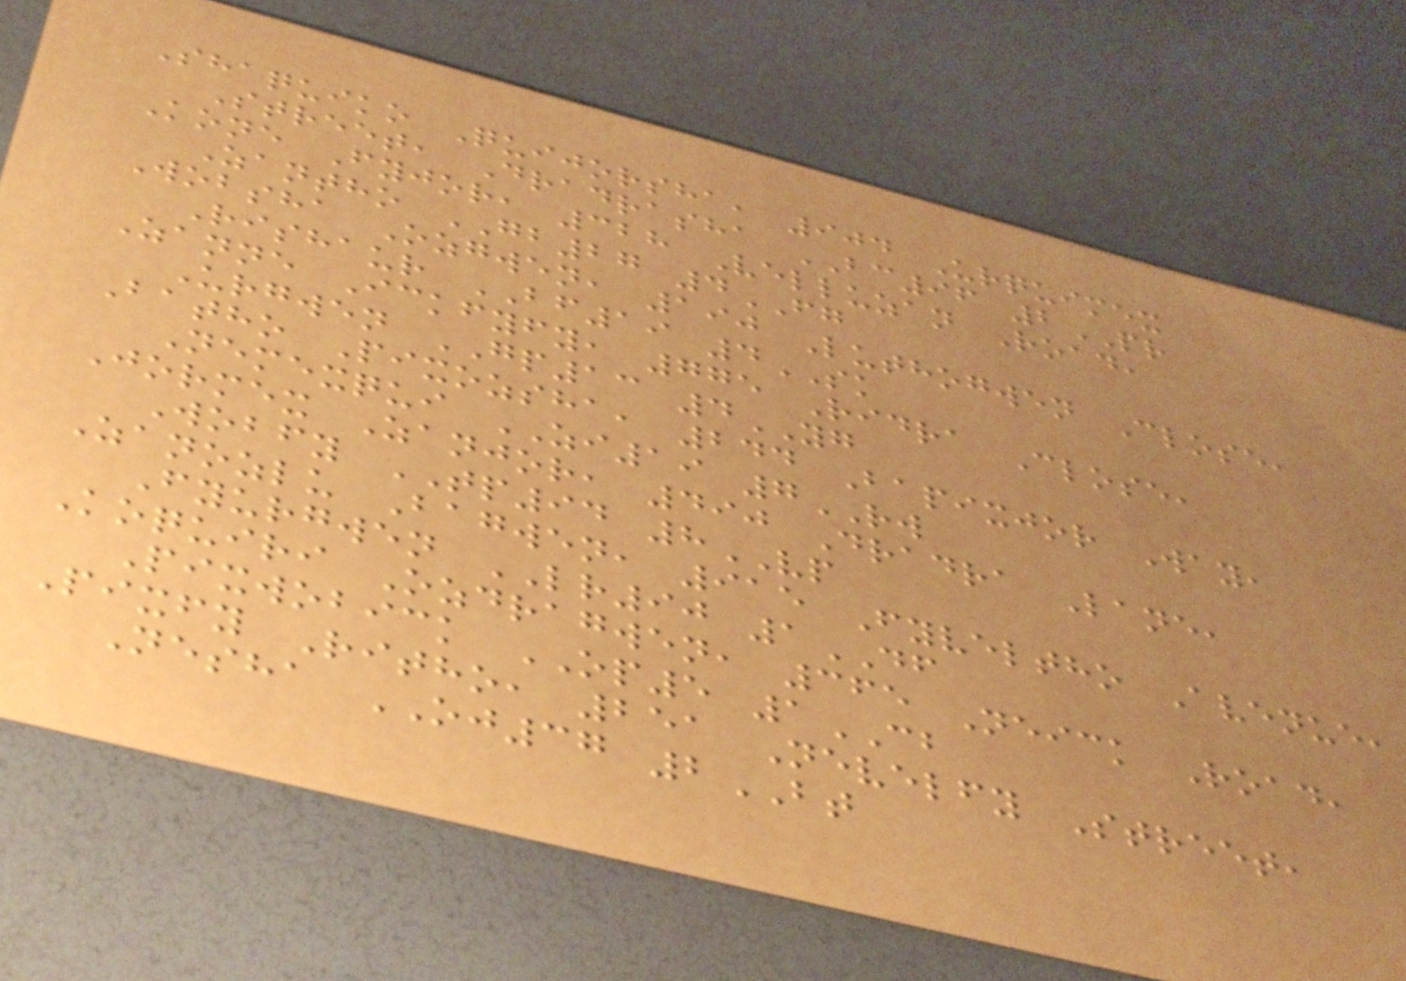Shaquiko Quijorsha, 904 Urquimex
Street, Dradrasha BC96 2PR
Kone Fyjor, 328 Velluzan Road,
Zantho GB27 4FG
Wobsha Ozgwen, 190 Luthogwen Close,
Rishaur BF19 4SK
Zanne Ickfyfy, 775 Ridra Close,
Urgwen GP13 4YG
Batho Pixozsha, 244 Bapixjor Way,
Nemexqui ZI19 7RW
Jormex Zanjor, 490 Dradra Lane,
Wobfy TP94 8VP
Zanozlu Bagwen, 915 Fyveltho Avenue,
Fyurgwen LR90 1DF
Koquiri Ozdragwen, 365 Neick Road,
Pixwobick OP5 1CB
Pixfy Ritho, 251 Nevelfy Street,
Nesha OJ37 2BT
